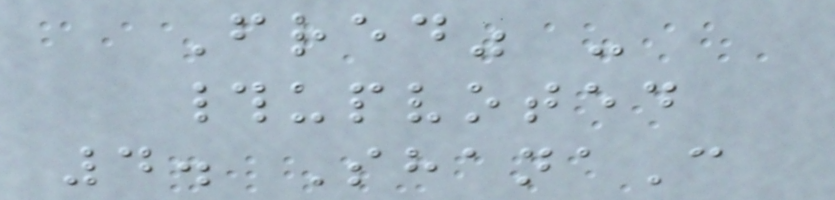Fred" -
#upvoted
4. ShanaC
